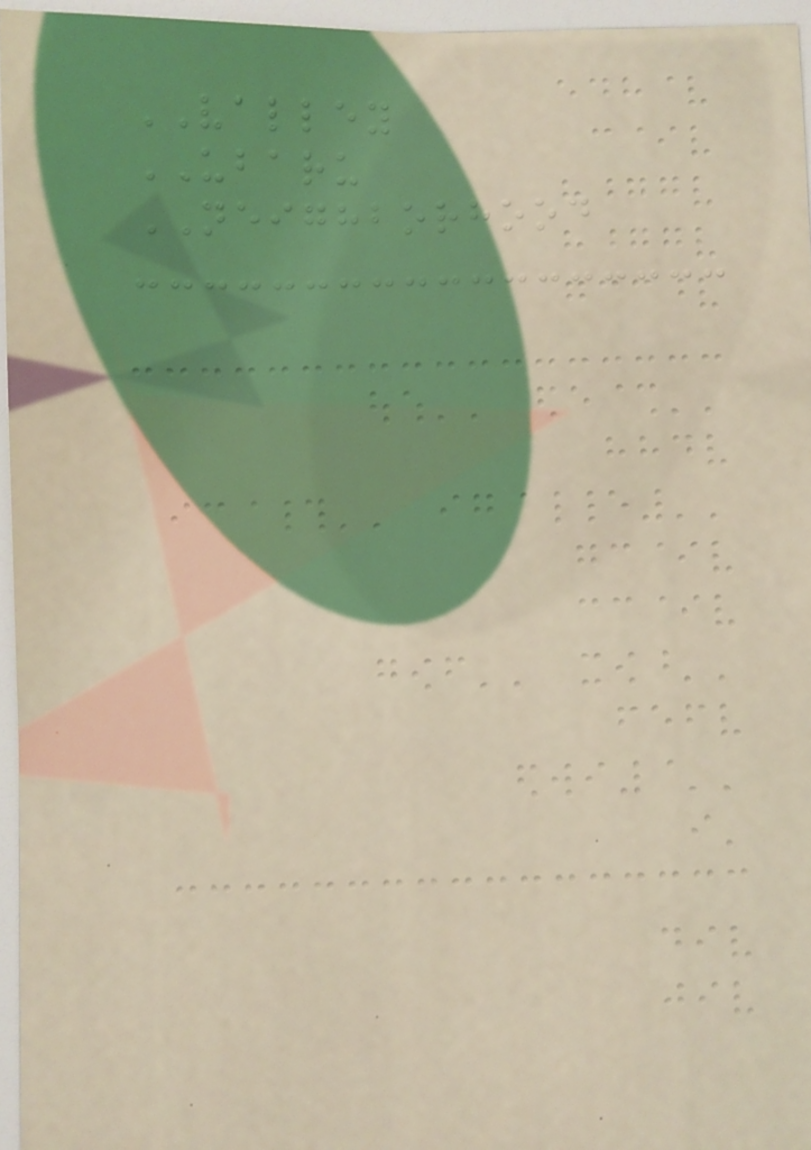VALLEY
UBARU
NEIGHBORHOOD
